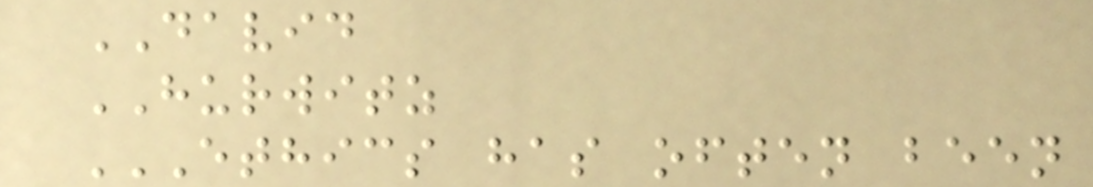DAVID
HURWITZ
ETHICS HAS OFTEN BEEN
